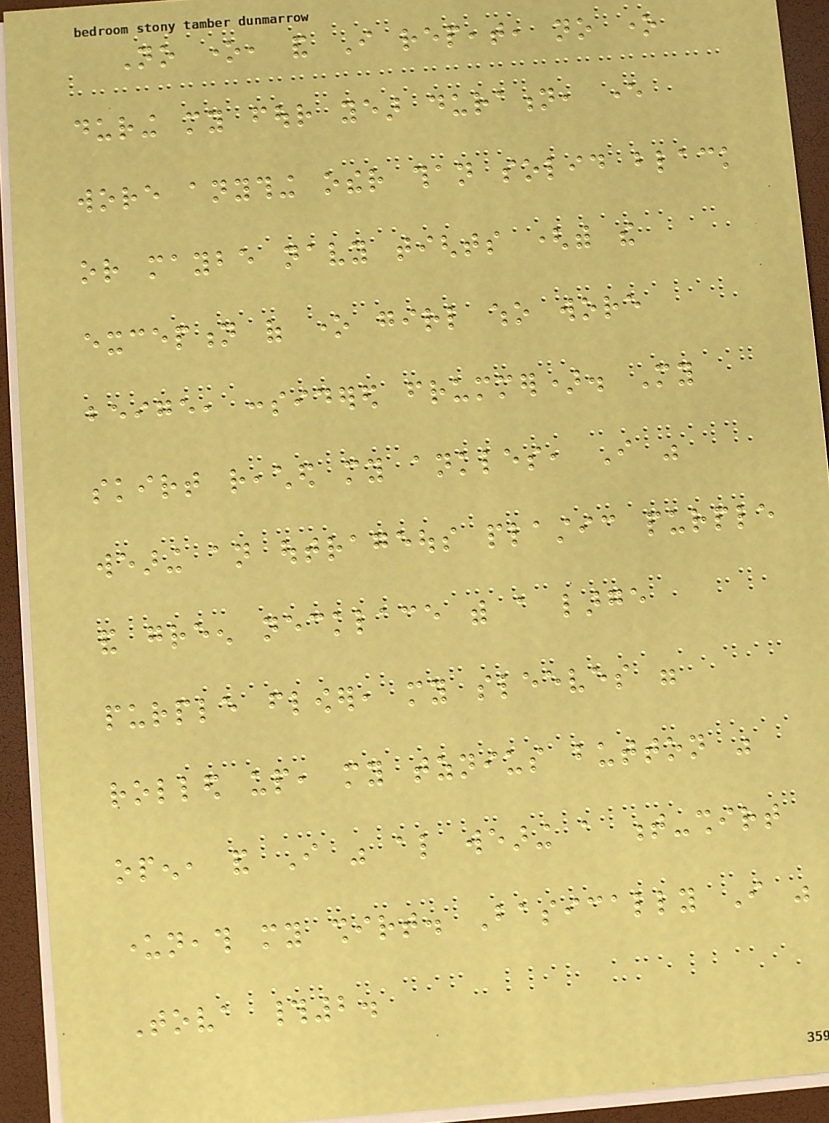No one, and I repeat, no one
during my four year duration, ever
wore anything other than solid black
or maybe navy tights (with the
exception of one girl who wore
beige, considered frummer). My
skirt reached my ankles, I was
wearing an outrageous plastic purple
and green necklace with a large
purple flower, my sleeves were
rolled up, my tznius button was
open, and I was also wearing a t-shirt
underneath my shirt. Basically I was
Tova #2.
